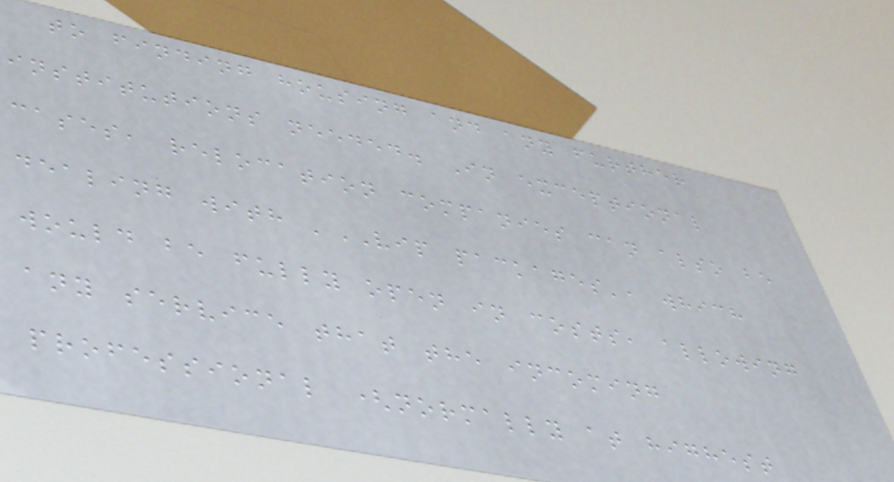to finding housing and any further
institutions needed. In exceptional
cases, relocation companies can also be
dealing with 'VIP packages', which
would be fully open in costs, allowing
any service that the incoming
professional (normally at highest
